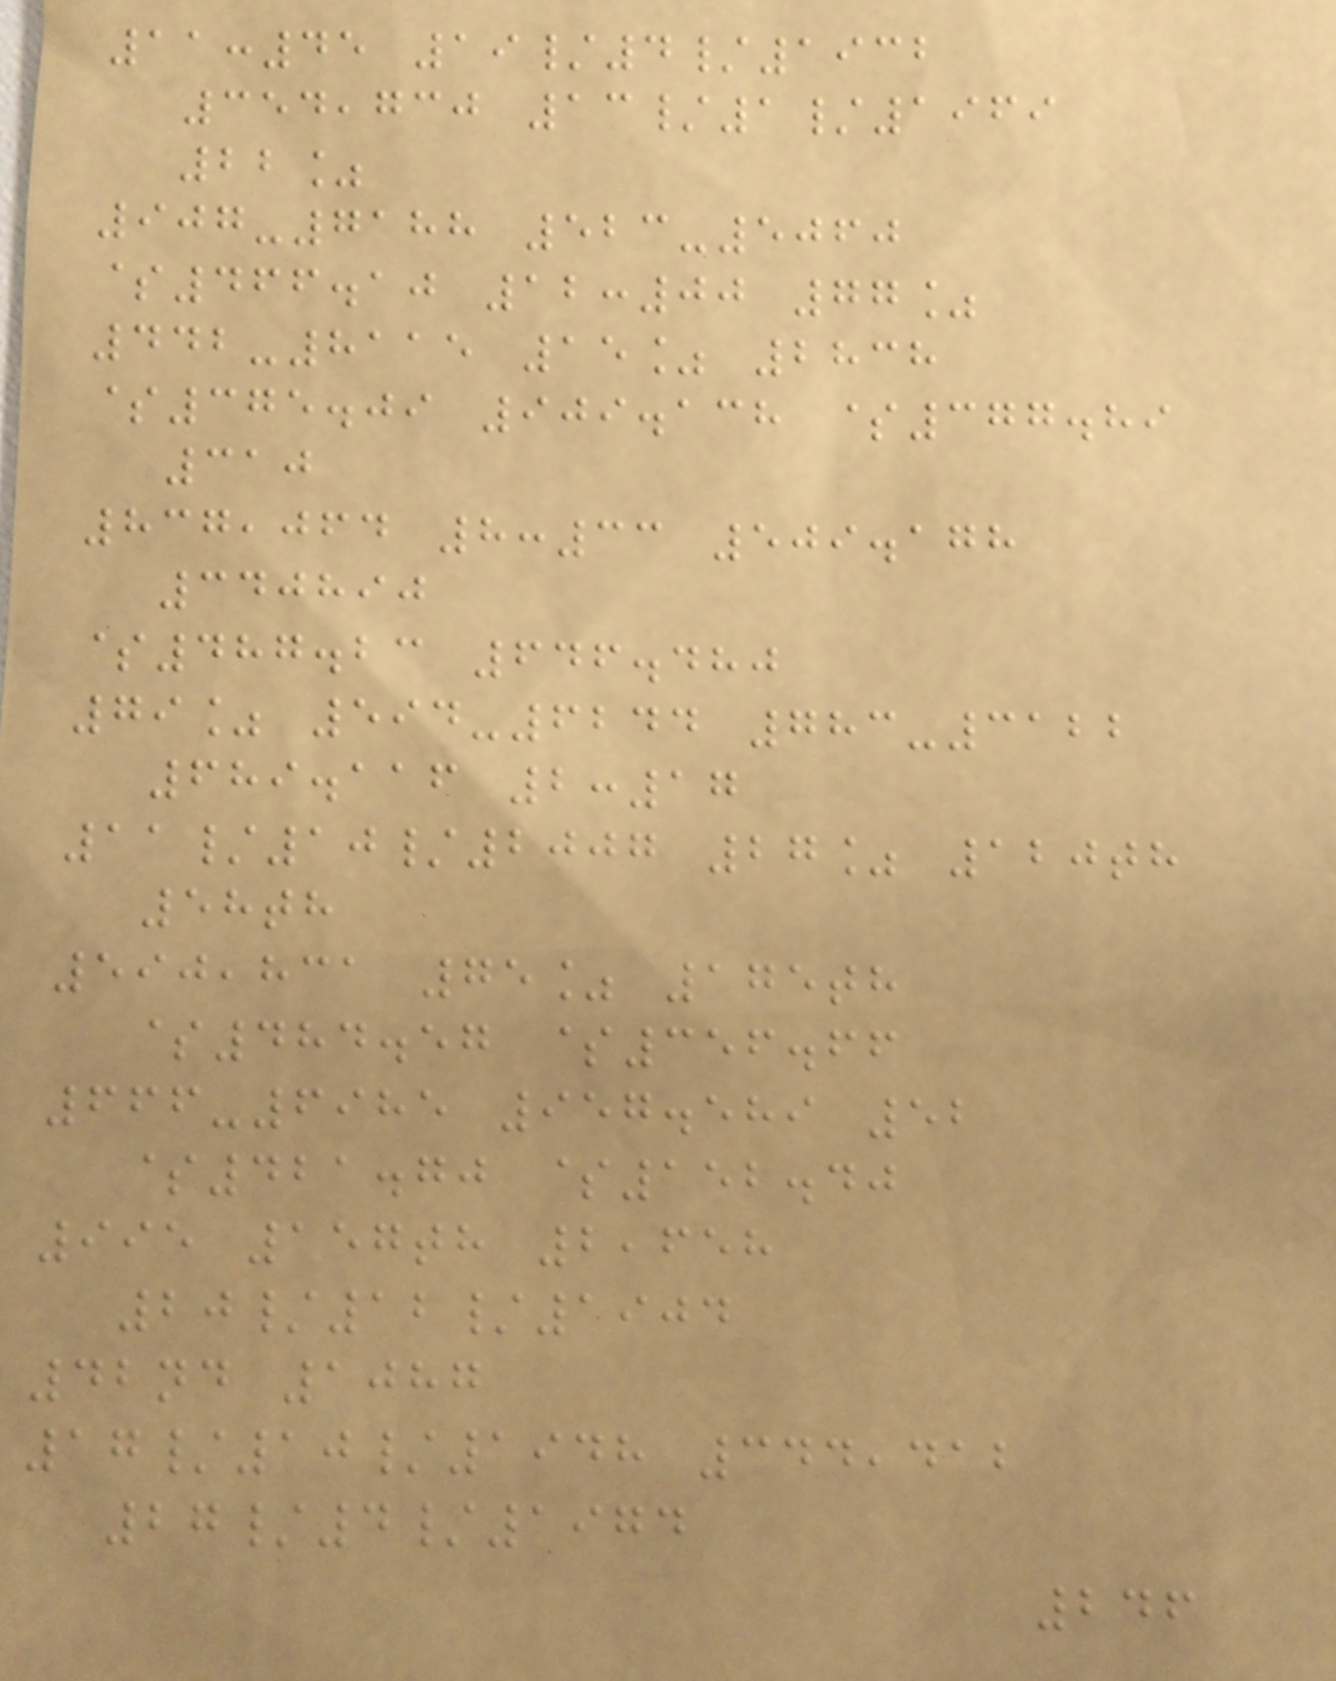11:45 19/4/1932
354,730 13/1/1969
22%
907-7188 523-5060
$466.10 12:00 77%
442-8115 15% 2838
$375.09 909.138 $377.89
310
837,064 8:33 509.178
340890
$487.23 646.480
79% 594-6244 783-3122
689.116 2:17
11/10/2007 27% 120th
58th
590,831 75% 175th
$484.57 $356.66
666-6985 957.589 52
$421.70 $152.40
995 157th 2,658
20/12/1904
42nd 1087
17/10/1948 344,412
27/4/1974
246
